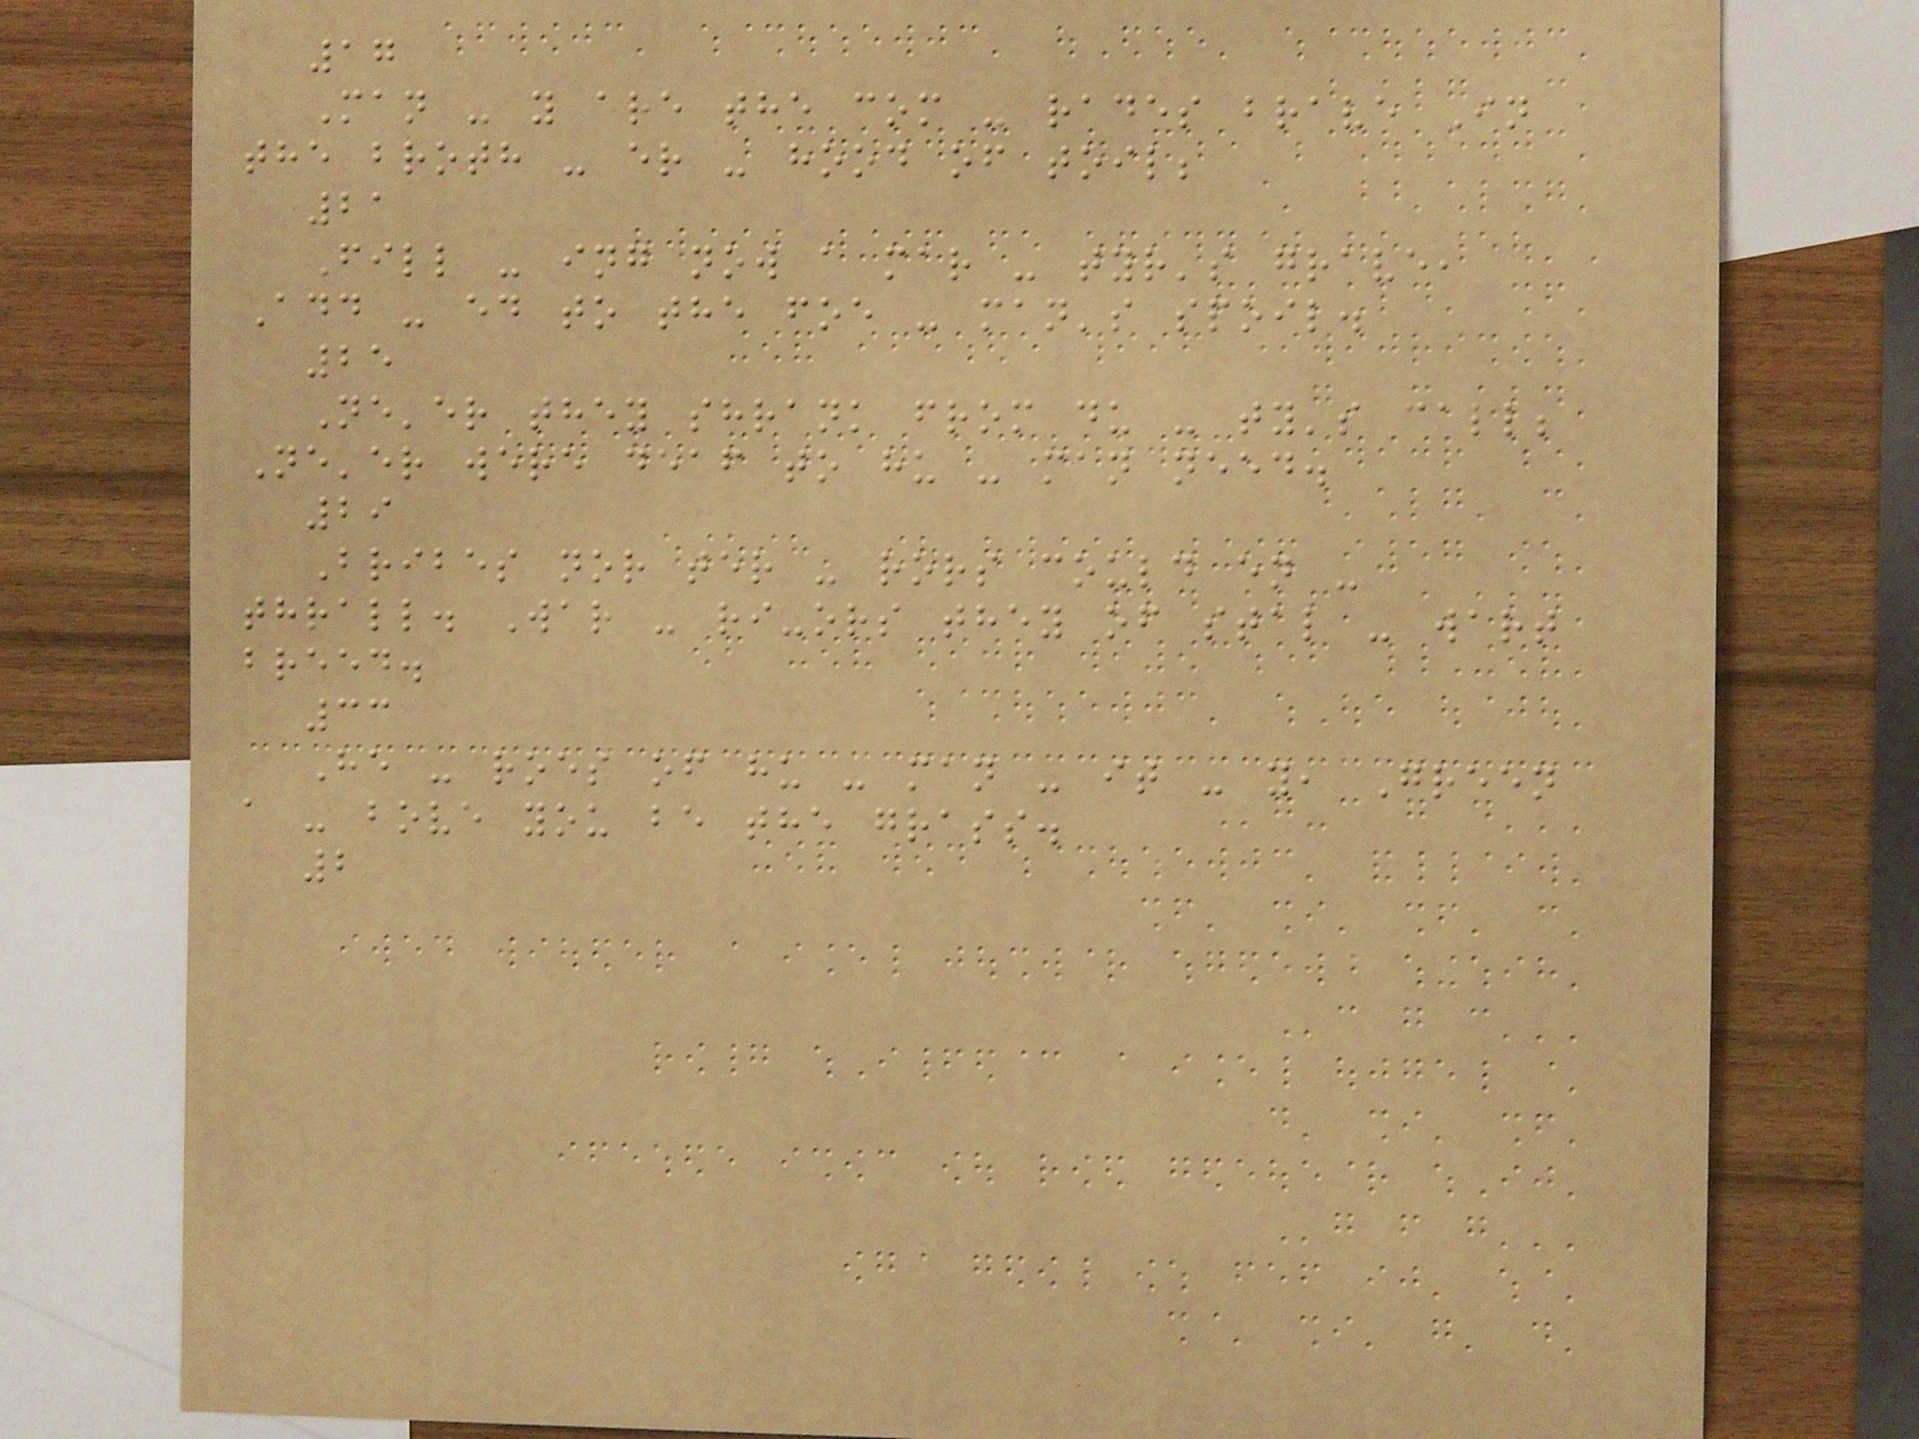17
Man - y are the com - rades brave In
the broth - er - hood of toil;
21
Fill - ing now a mar - tyr's grave,
Add - ed to the foe - man's spoil.
25
Ne'er they shrank from du - ty's call;
Ne'er were deaf to hu - man need.
29
Bribes nor ter - rors could en -
thrall. War - ri-ors they of stal - wart
breed.
33
He - roes of hu - man - it - y, Green
a - bove you be the grass.
2
